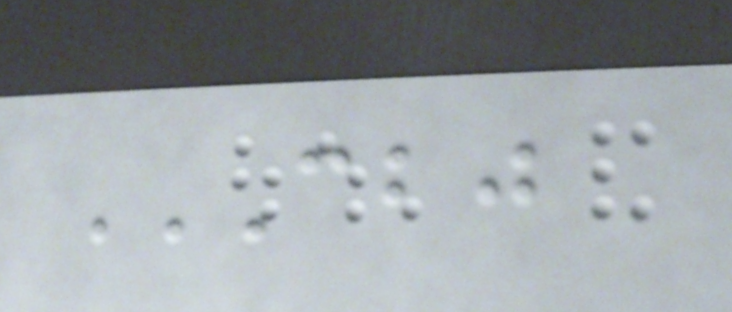CBJ
